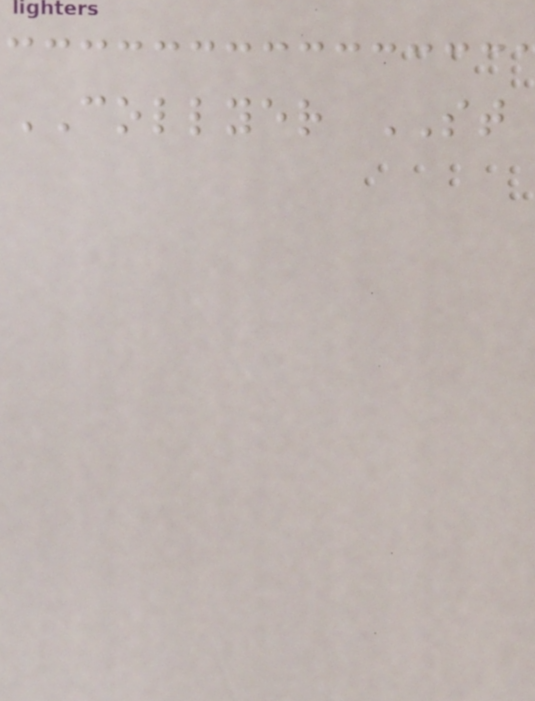COLLYER ST
